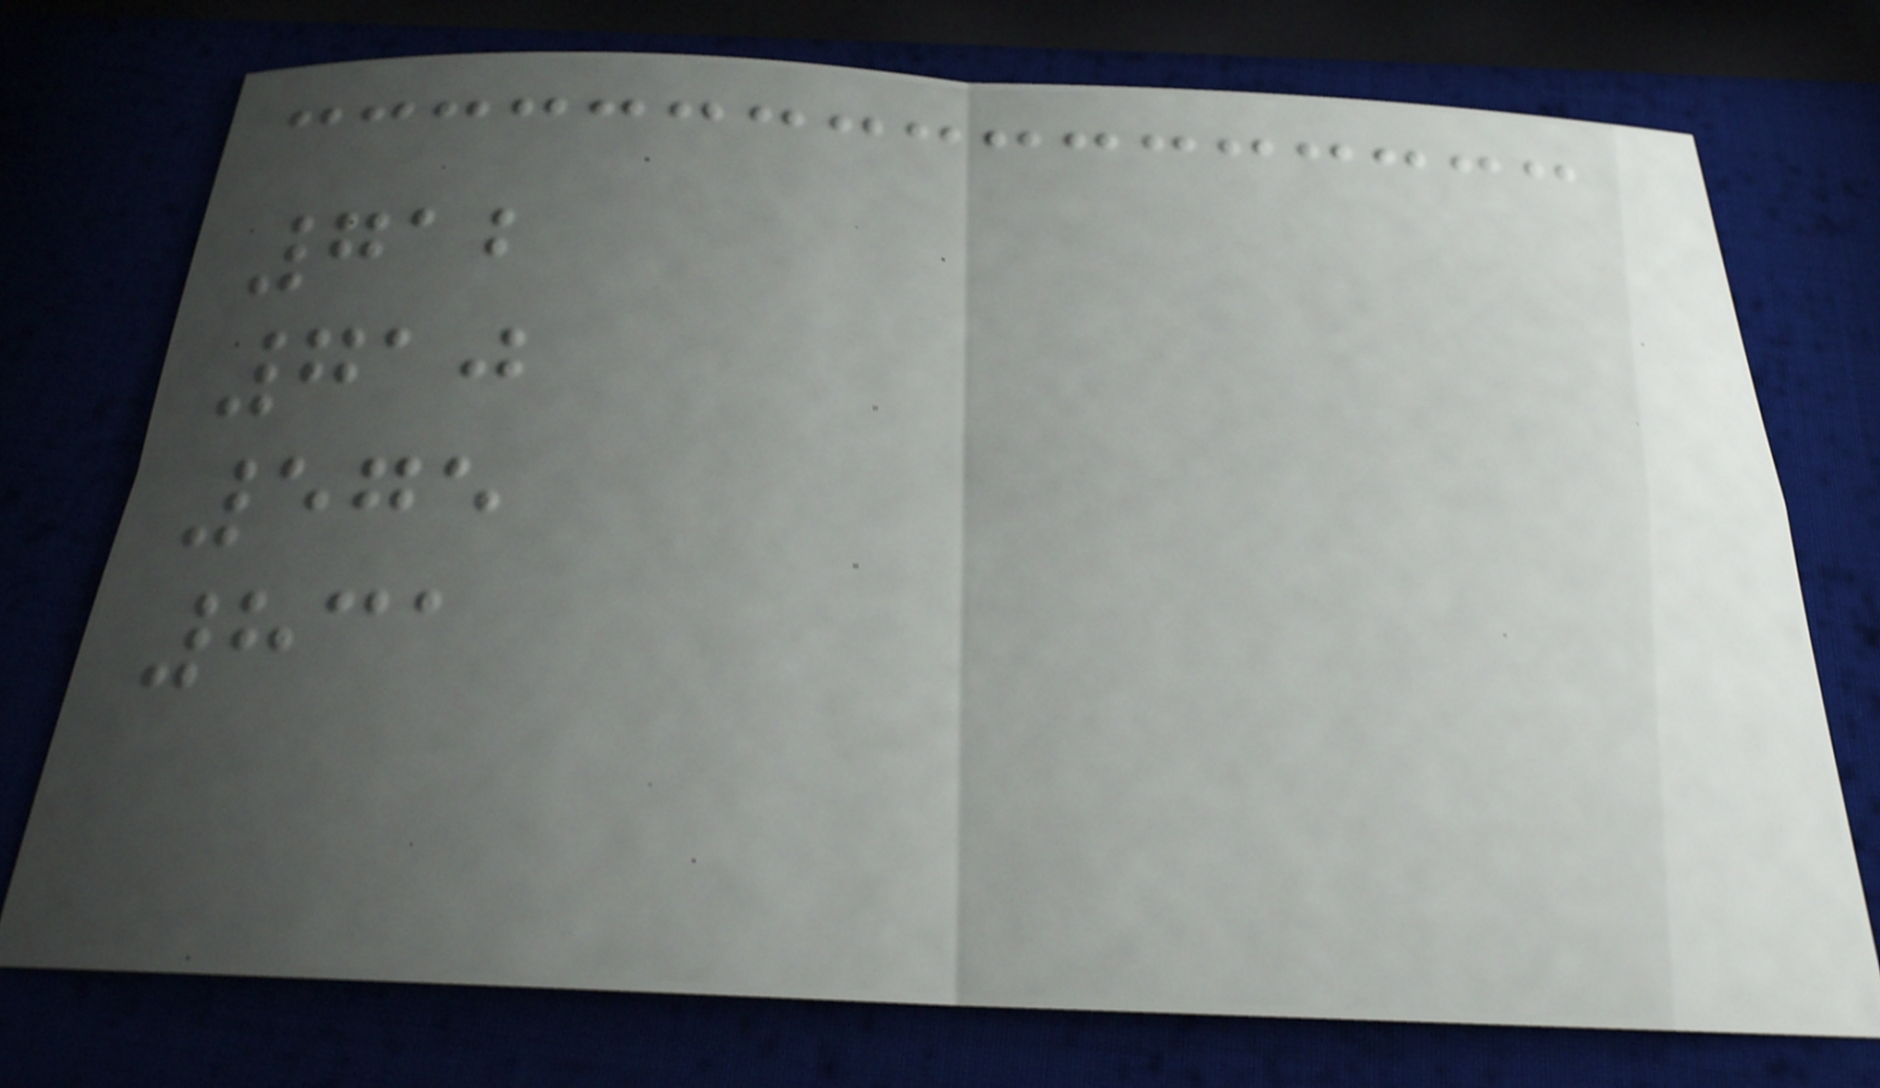712
710
575
831
